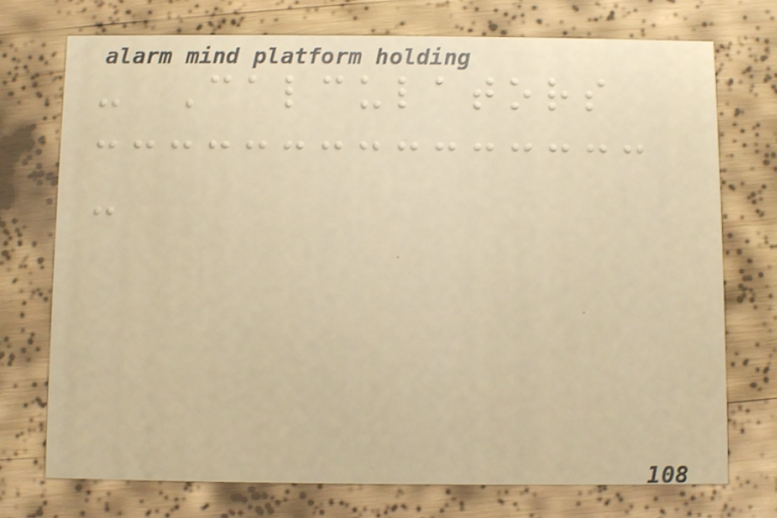- Calculators
-
